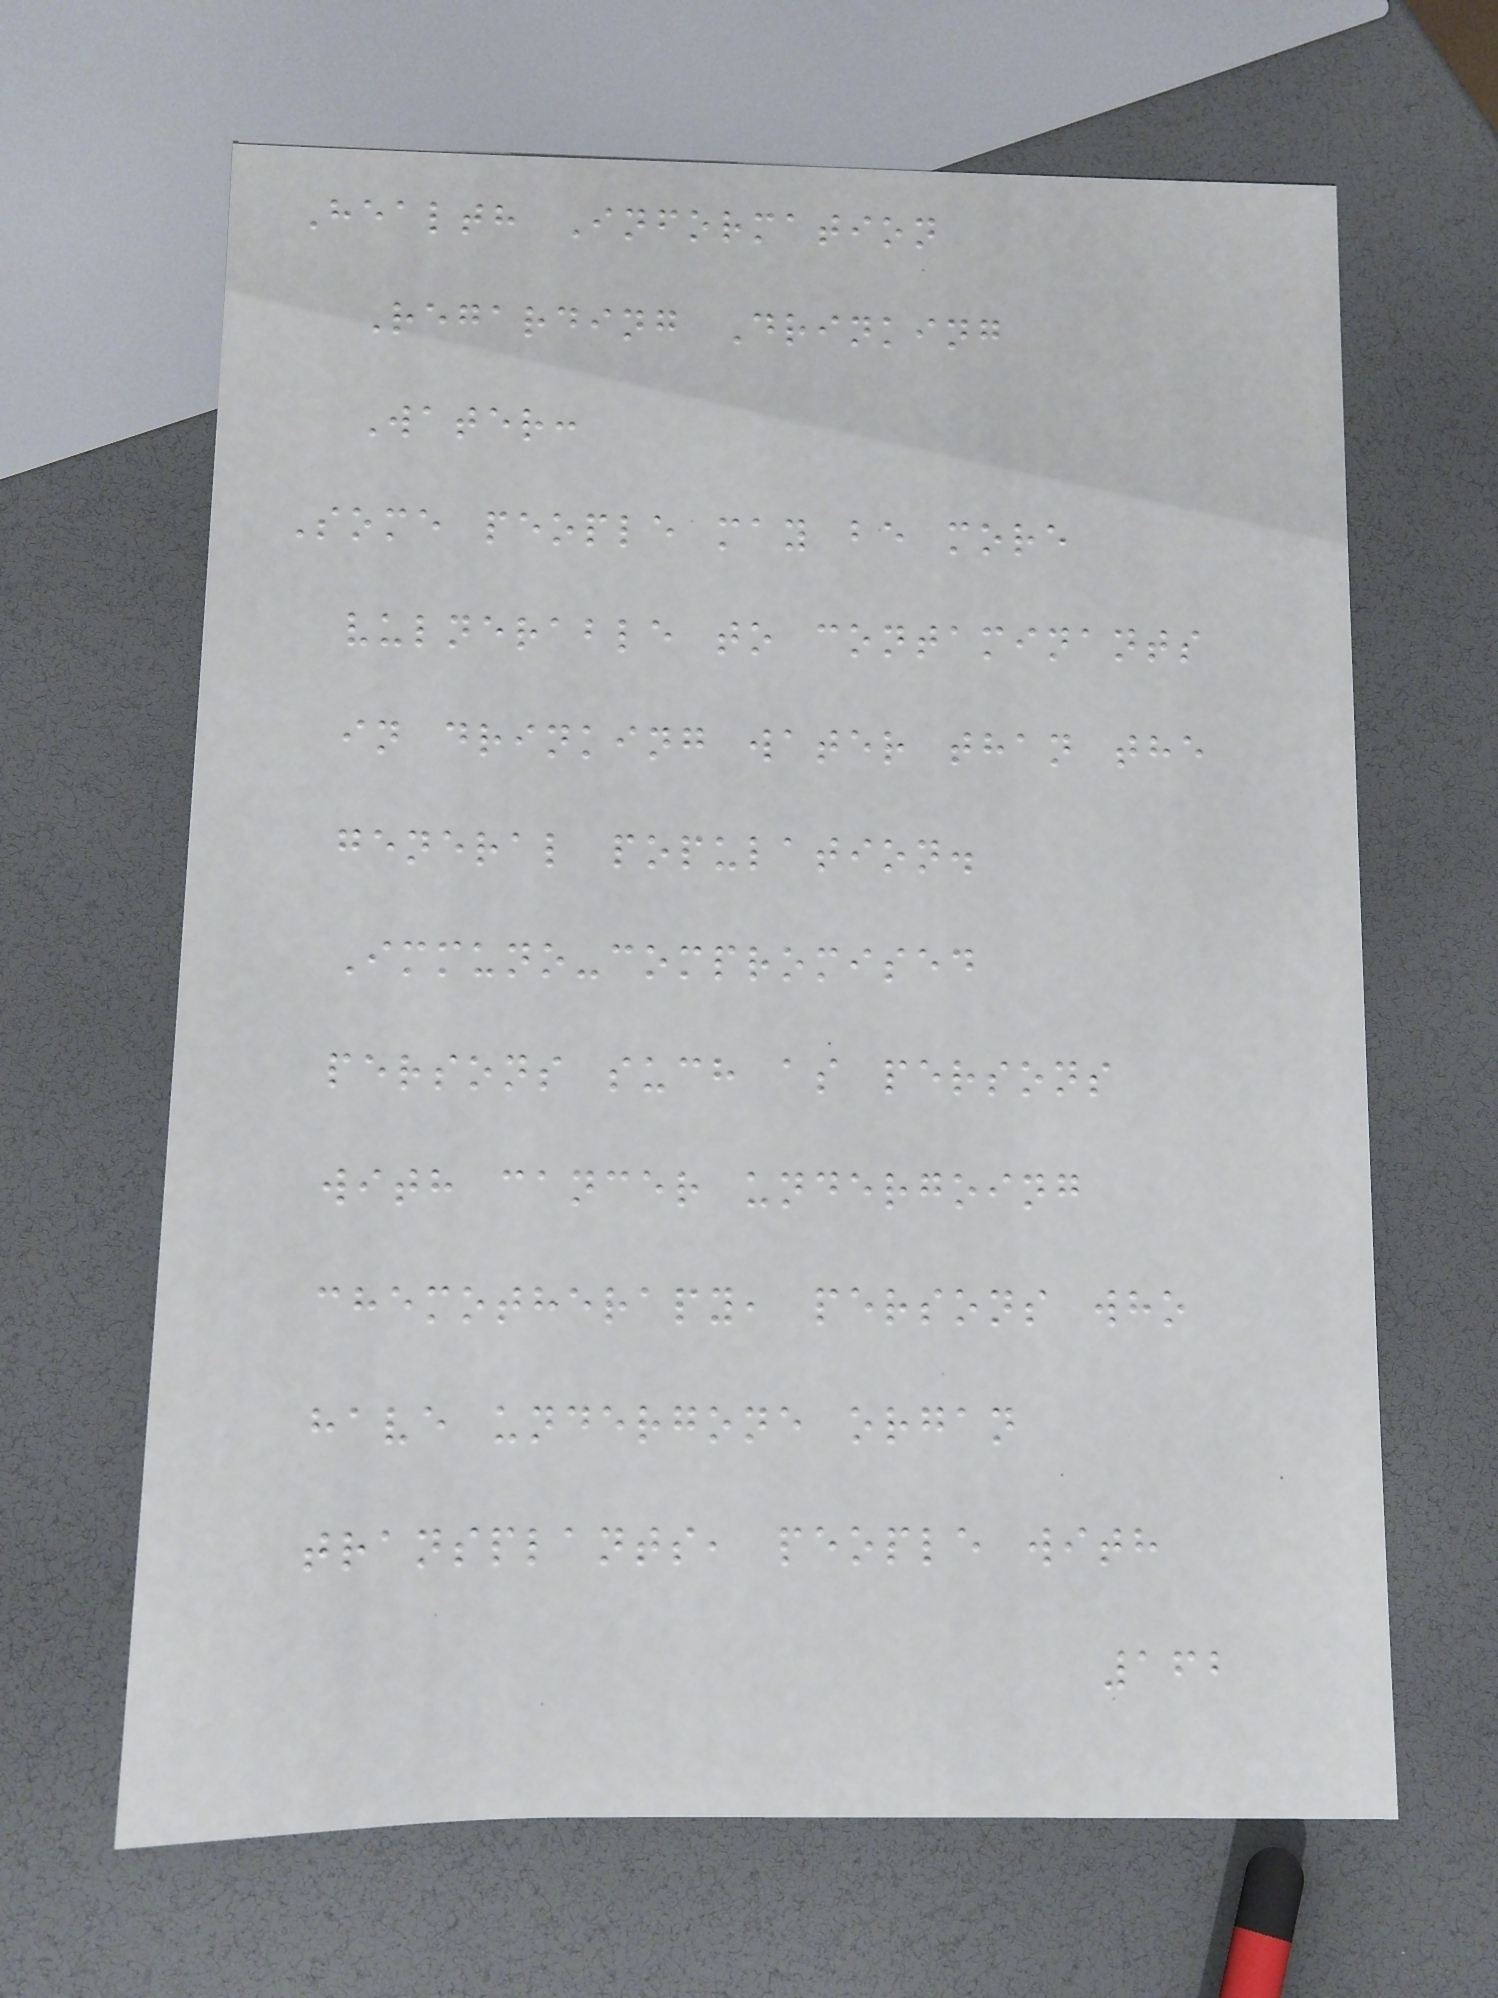Health Information
Regarding Drinking
Water:
Some people may be more
vulnerable to contaminants
in drinking water than the
general population.
Immuno-compromised
persons such as persons
with cancer undergoing
chemotherapy, persons who
have undergone organ
transplants, people with
162
